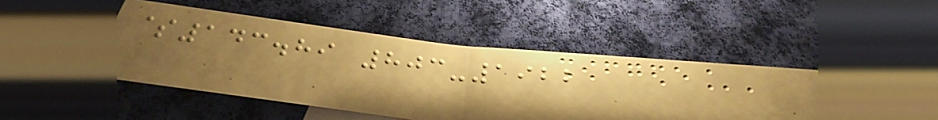$143.89 803-1922
